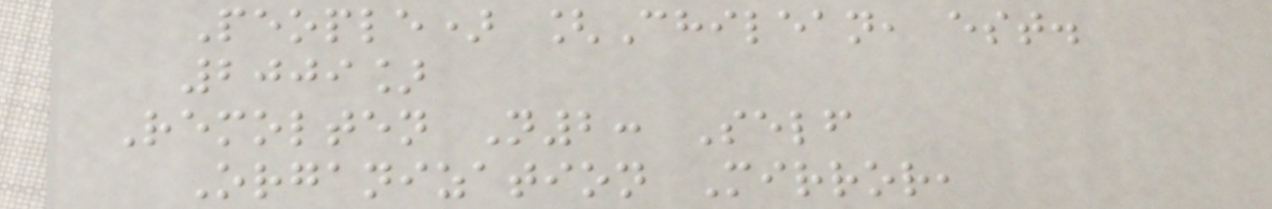People) [Chilean, est.
2009]
Remolten N2: Self
Organization Mirror,
